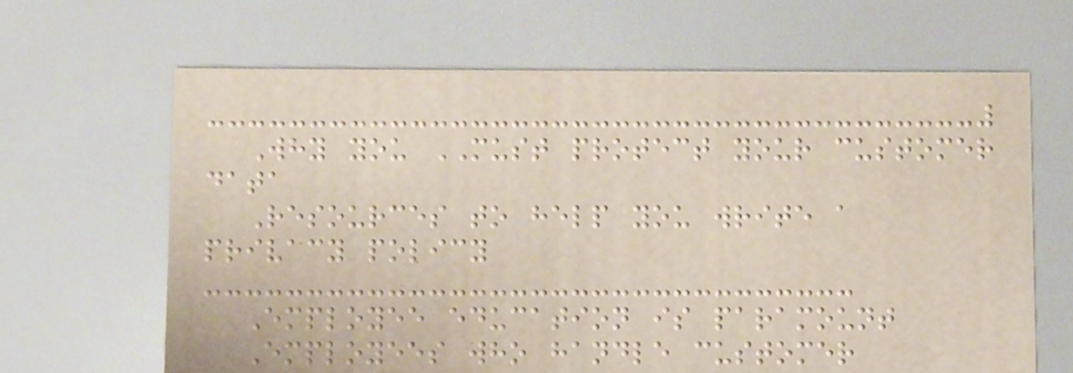Why you MUST protect your customer
data
Resources to help you write a
privacy policy
Employee education is paramount
Employees who handle customer
